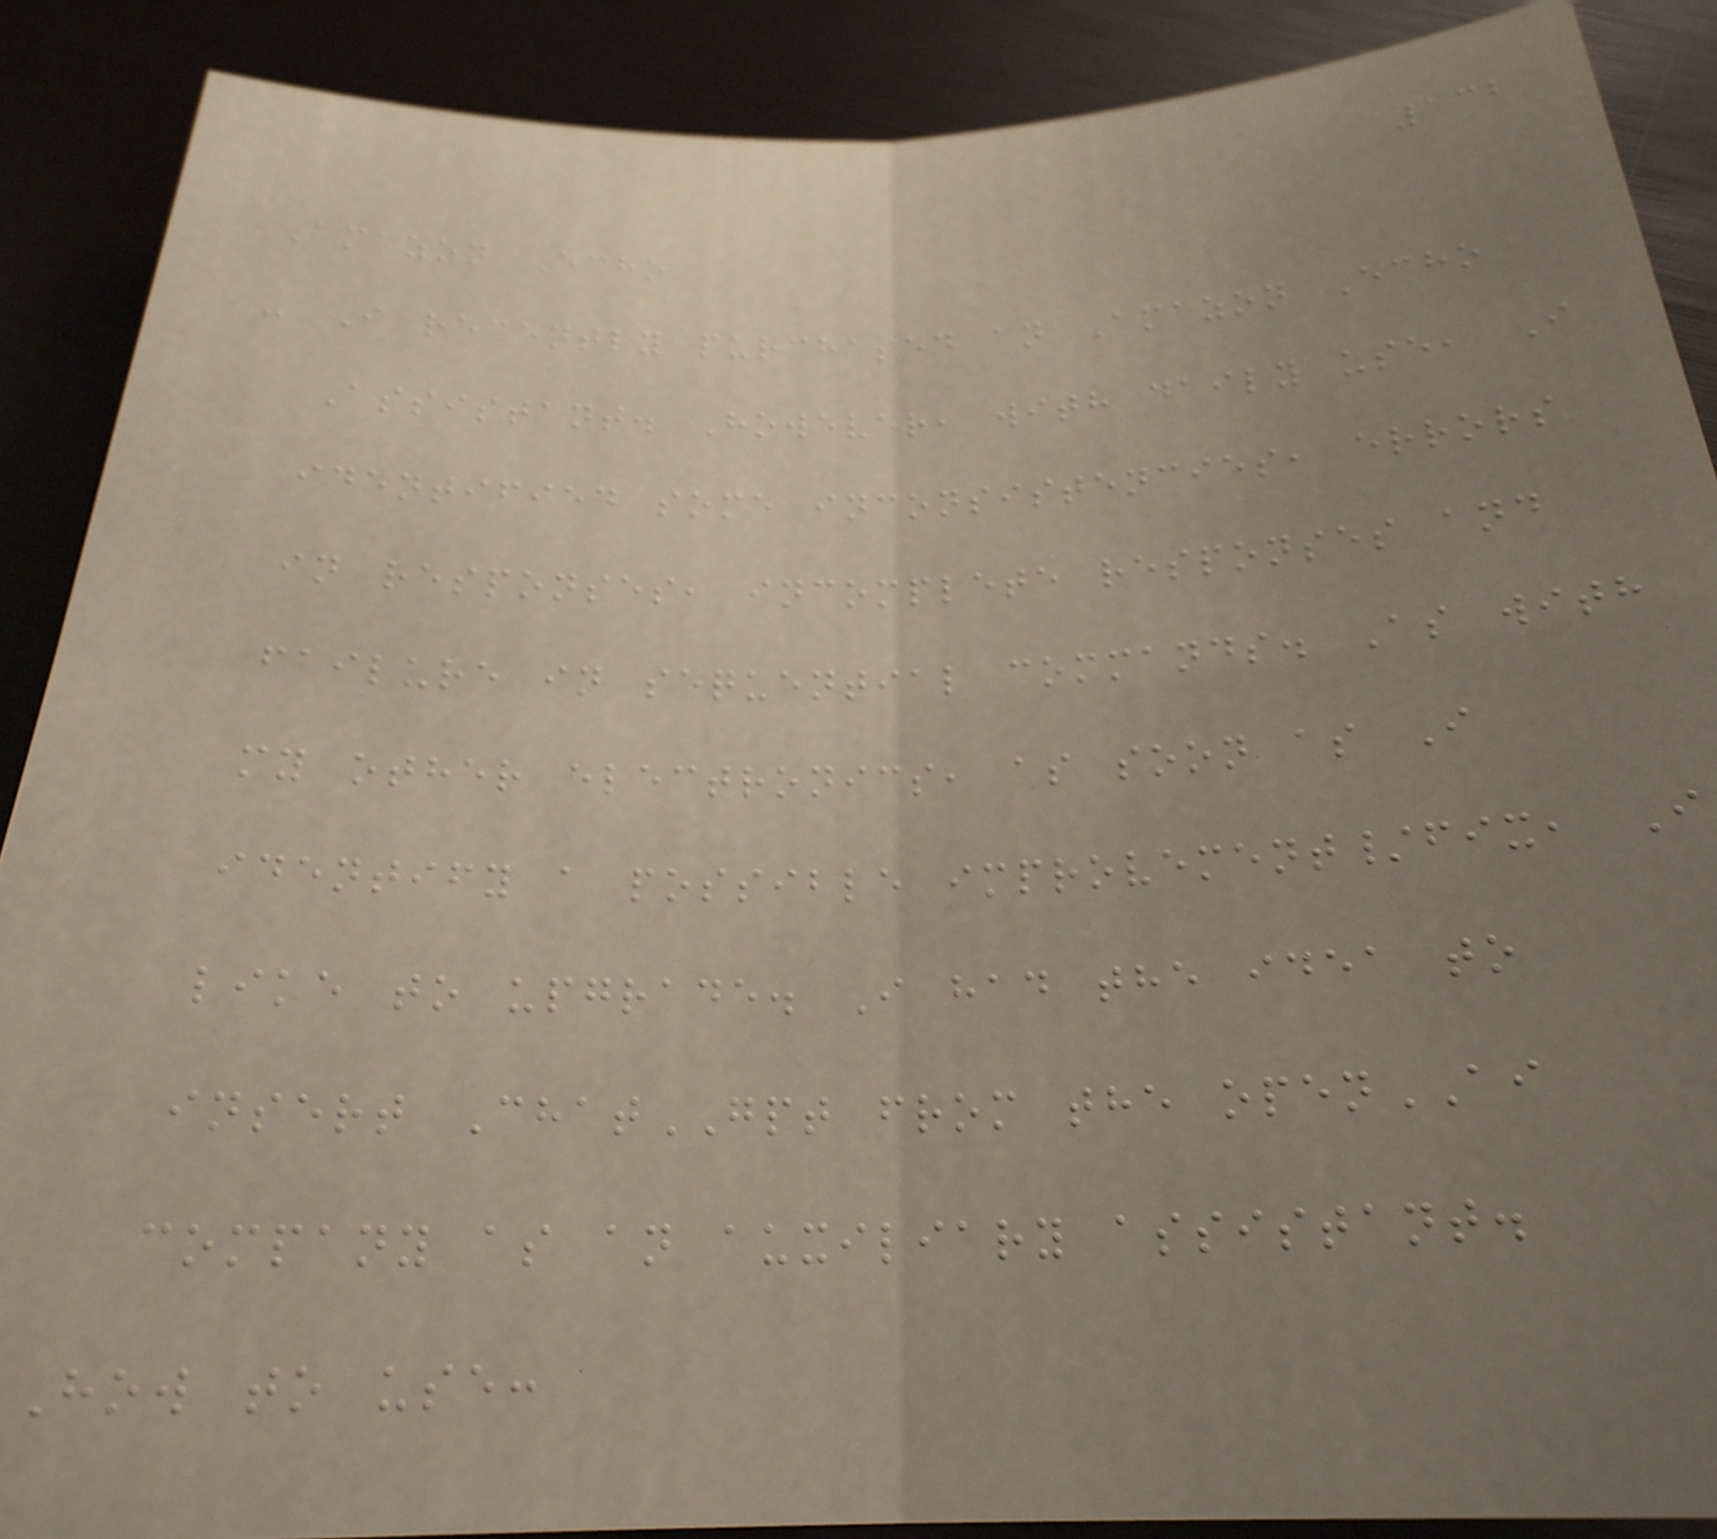132
Amazon Echo
- I recently purchased an Amazon Echo
Assistant. However, with daily use, I
identified some inconsistencies, errors
in responses, incomplete responses and
failure in sequential commands. As with
my other electronics, as soon as I
identify a possible improvement/fix, I
like to upgrade. I had the idea to
insert ChatGPT from the openAI
company as an auxiliary assistant.
How to use:
